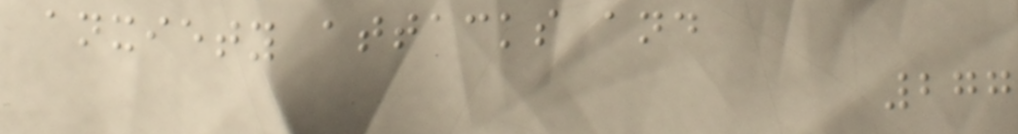anxiety attacks and
277
